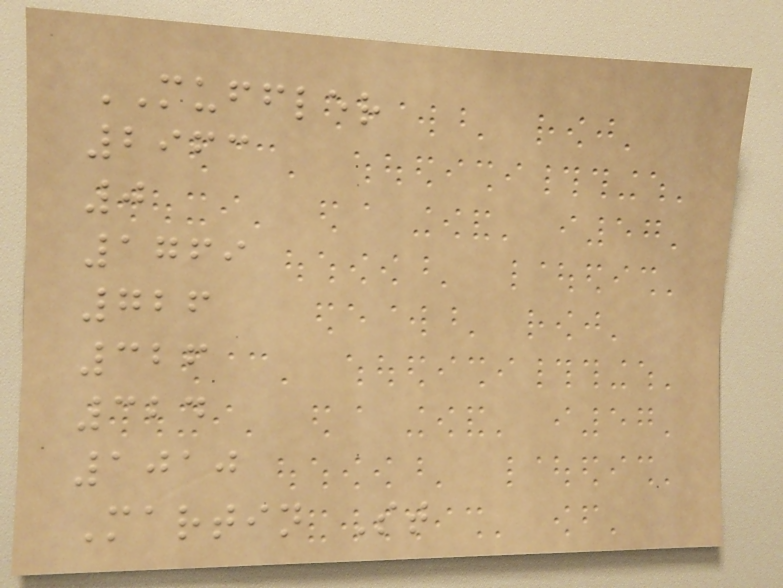MUFFLER
2963
0
1769
726
326
324
1010
Martin St
